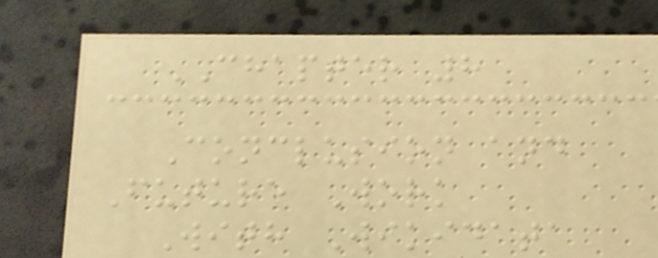CHAPTER 8
Conclusion and
Future Work
With Wikidata
